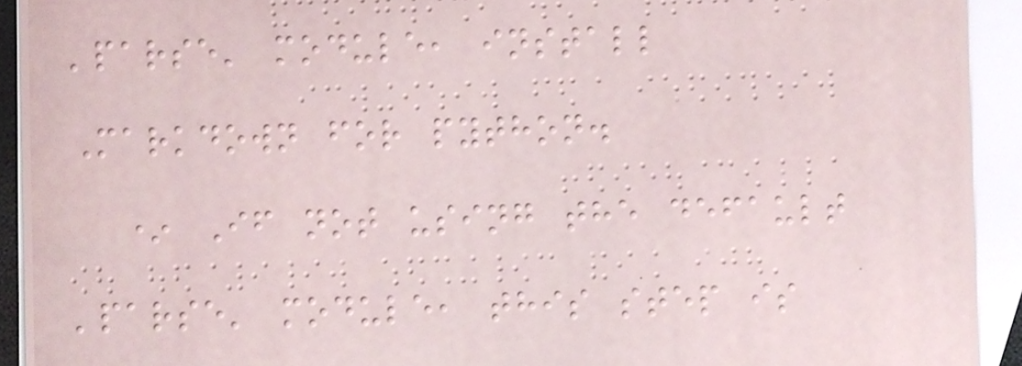'parse' module, install
Markdown for python.
* If not using the default
'parse' module, this step is
